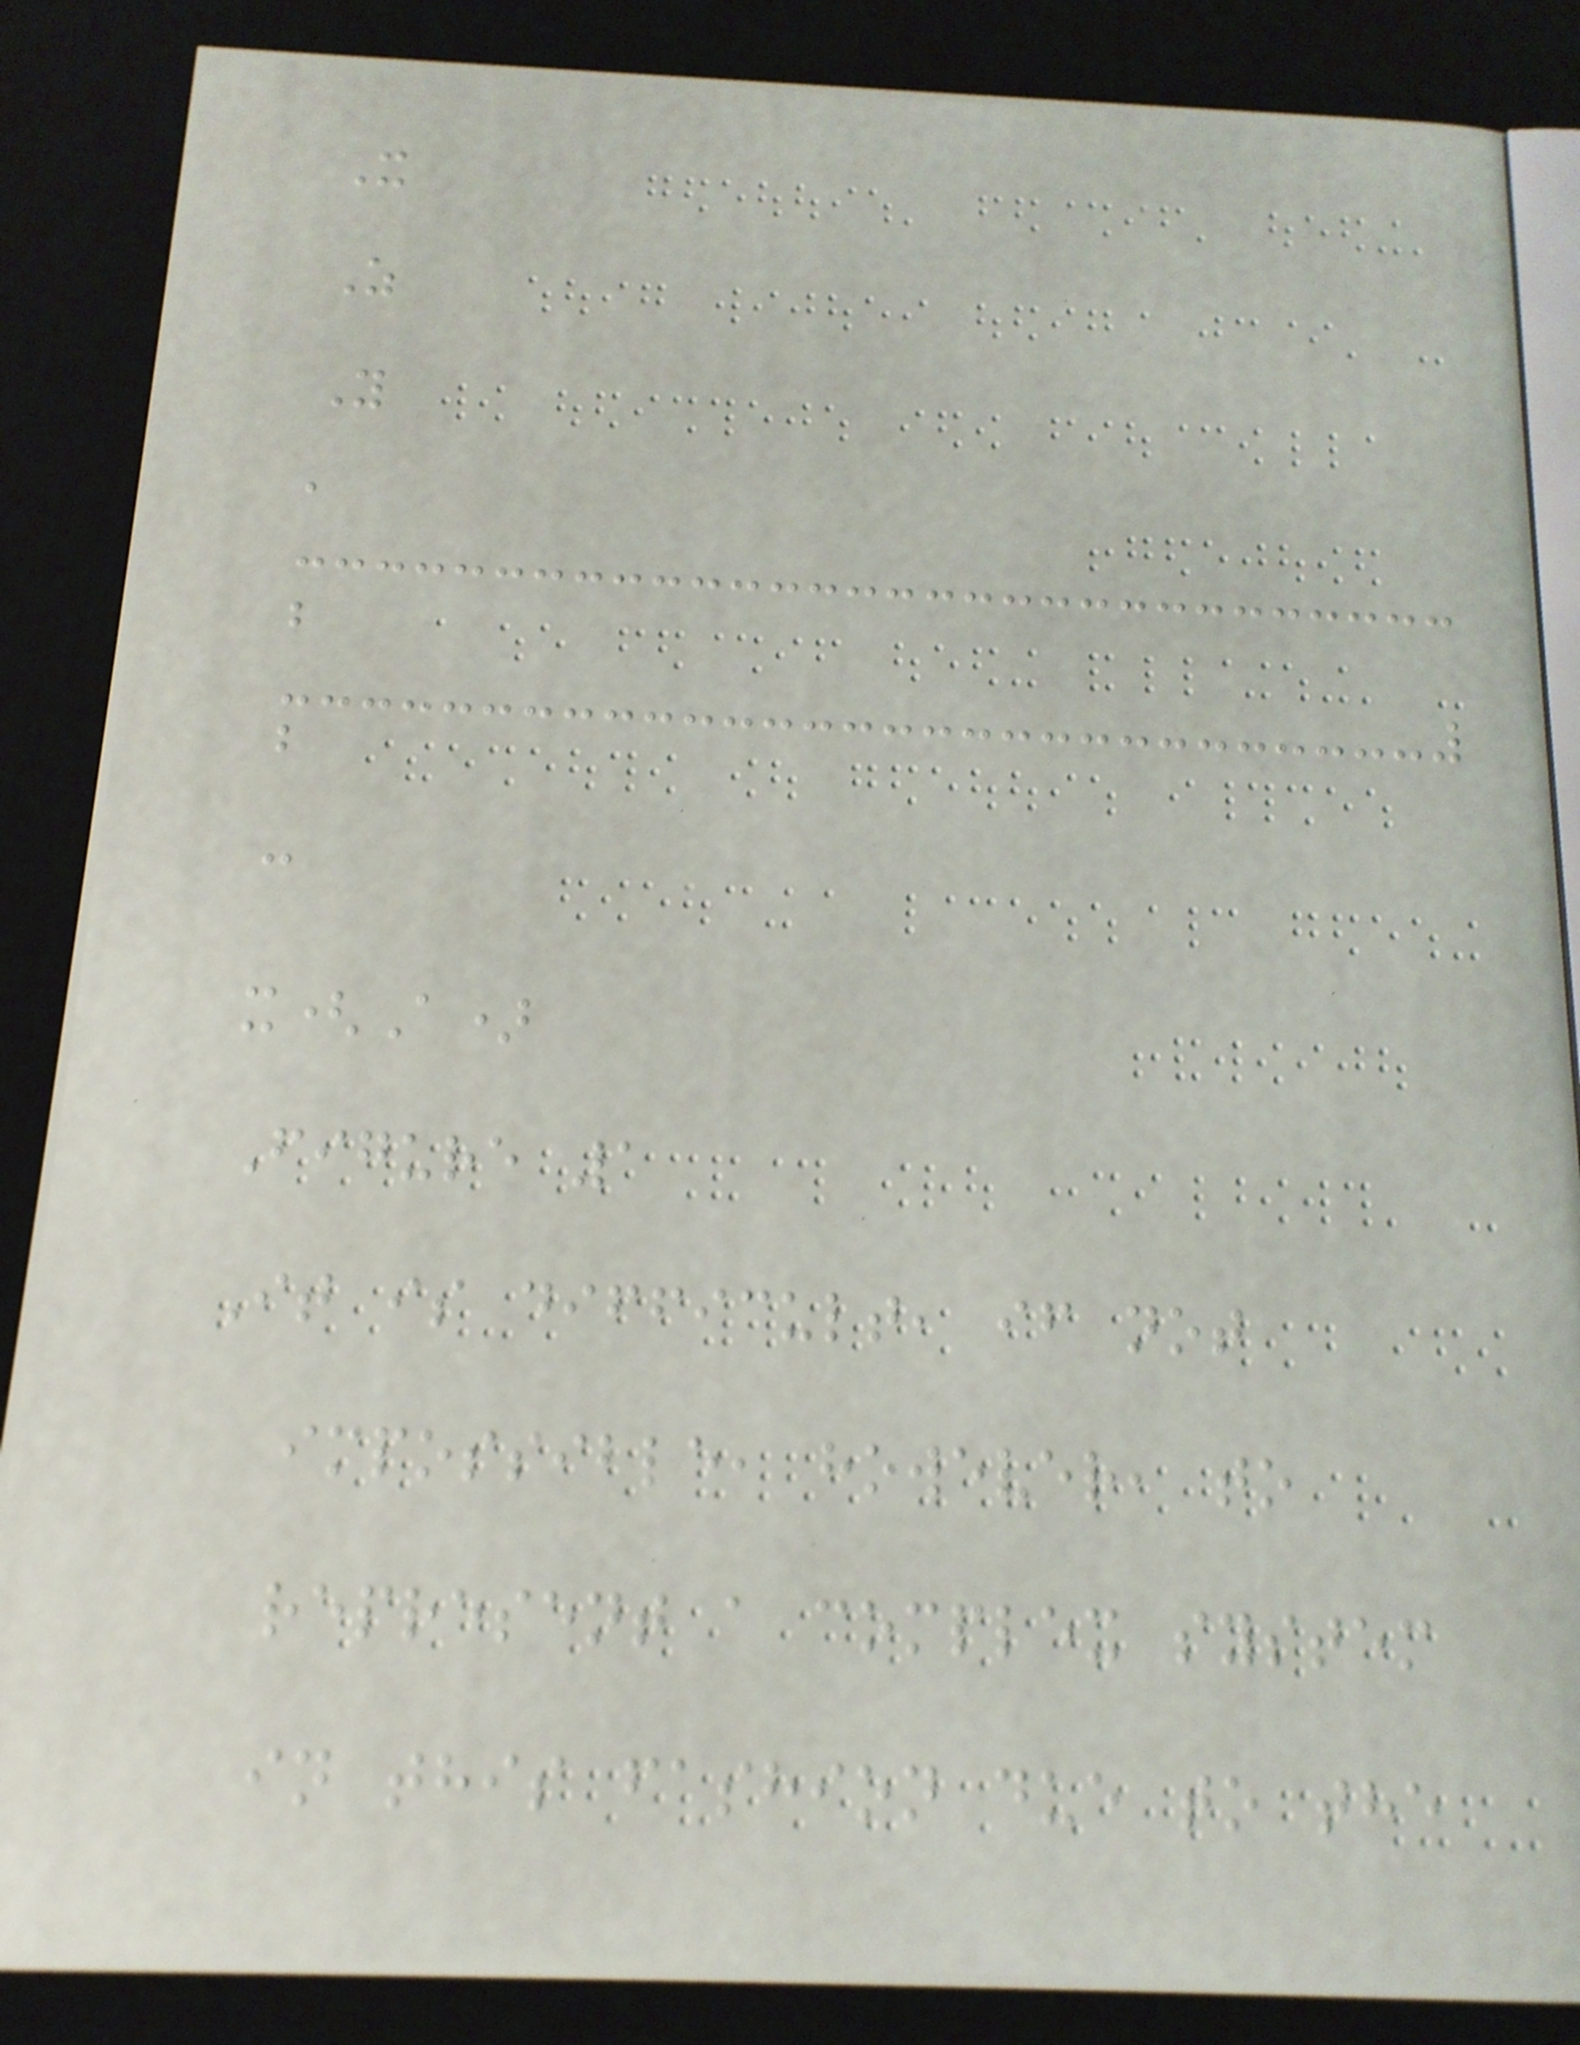X
Z
Y
a
b
b
c
x(A)
Figure 1
It is difficult, if not
impossible, however, to
represent a complex system
in this fashion due to the
